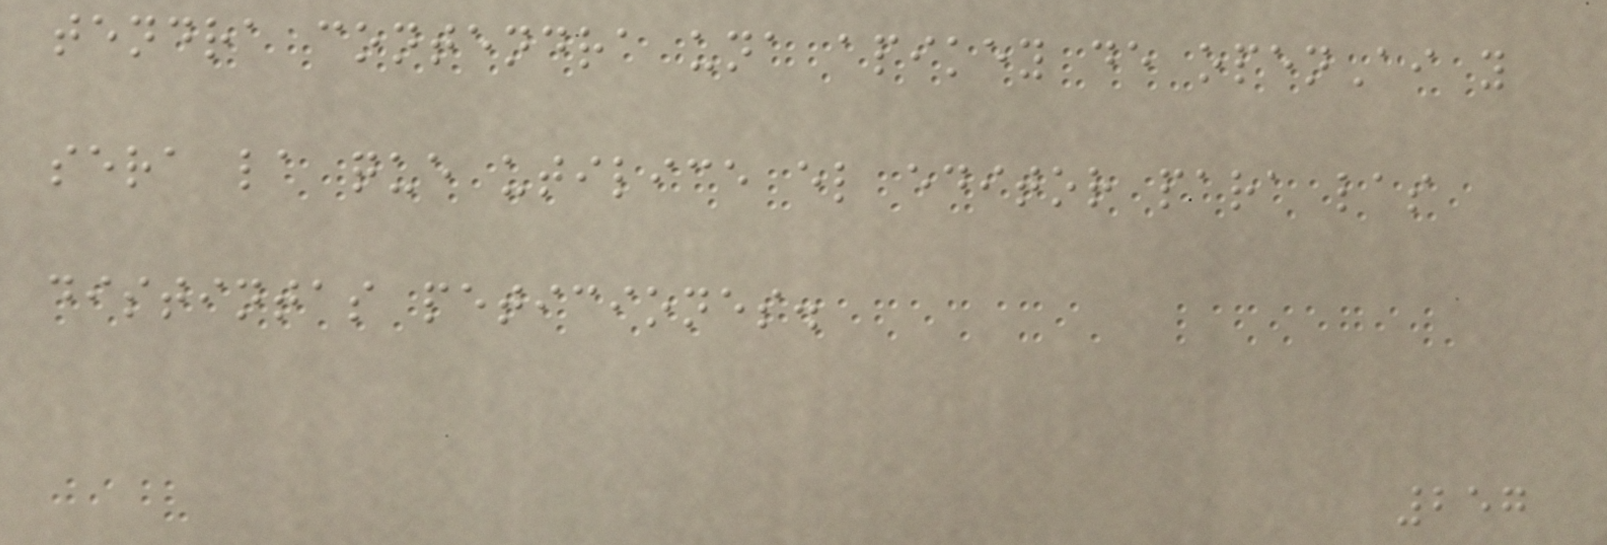tendra contendra una apikey de openAi y
sera la que utilice el editor para las
distintas peticiones.
257
